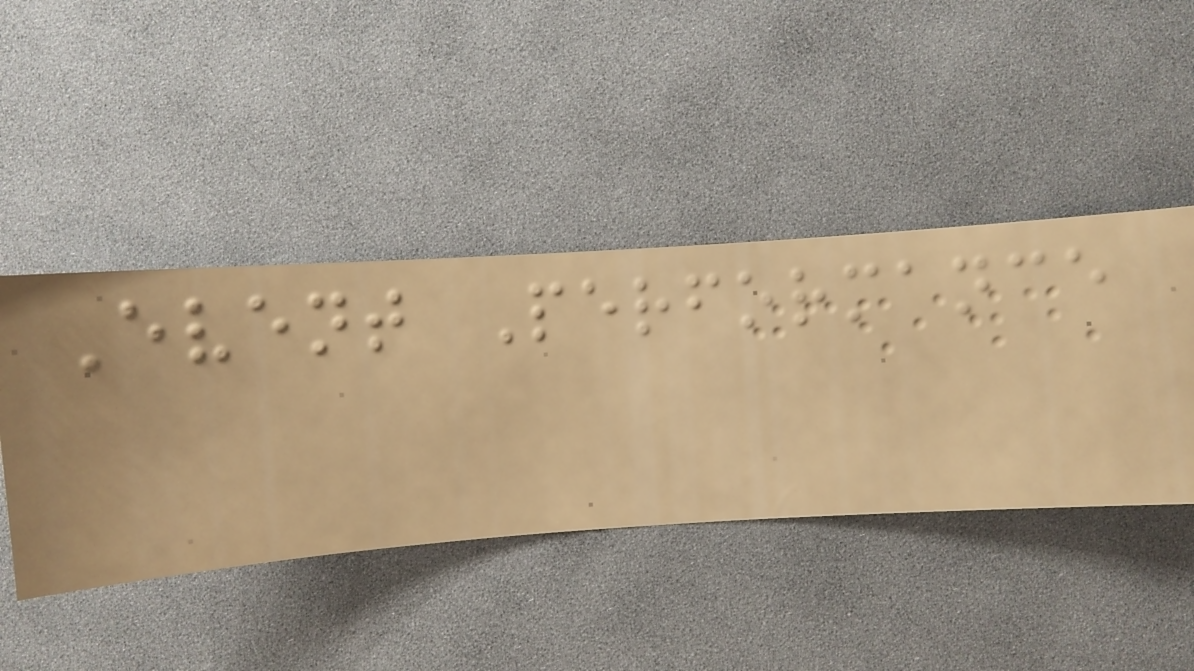Event Performance
